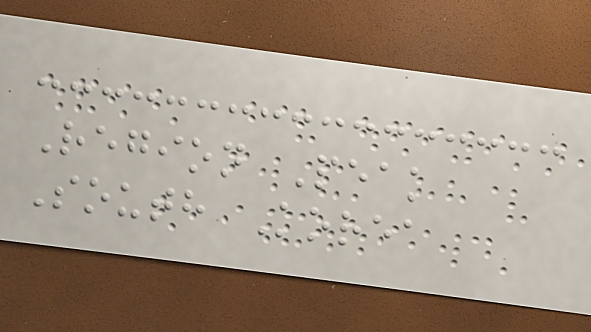Region Peak
South Korea
